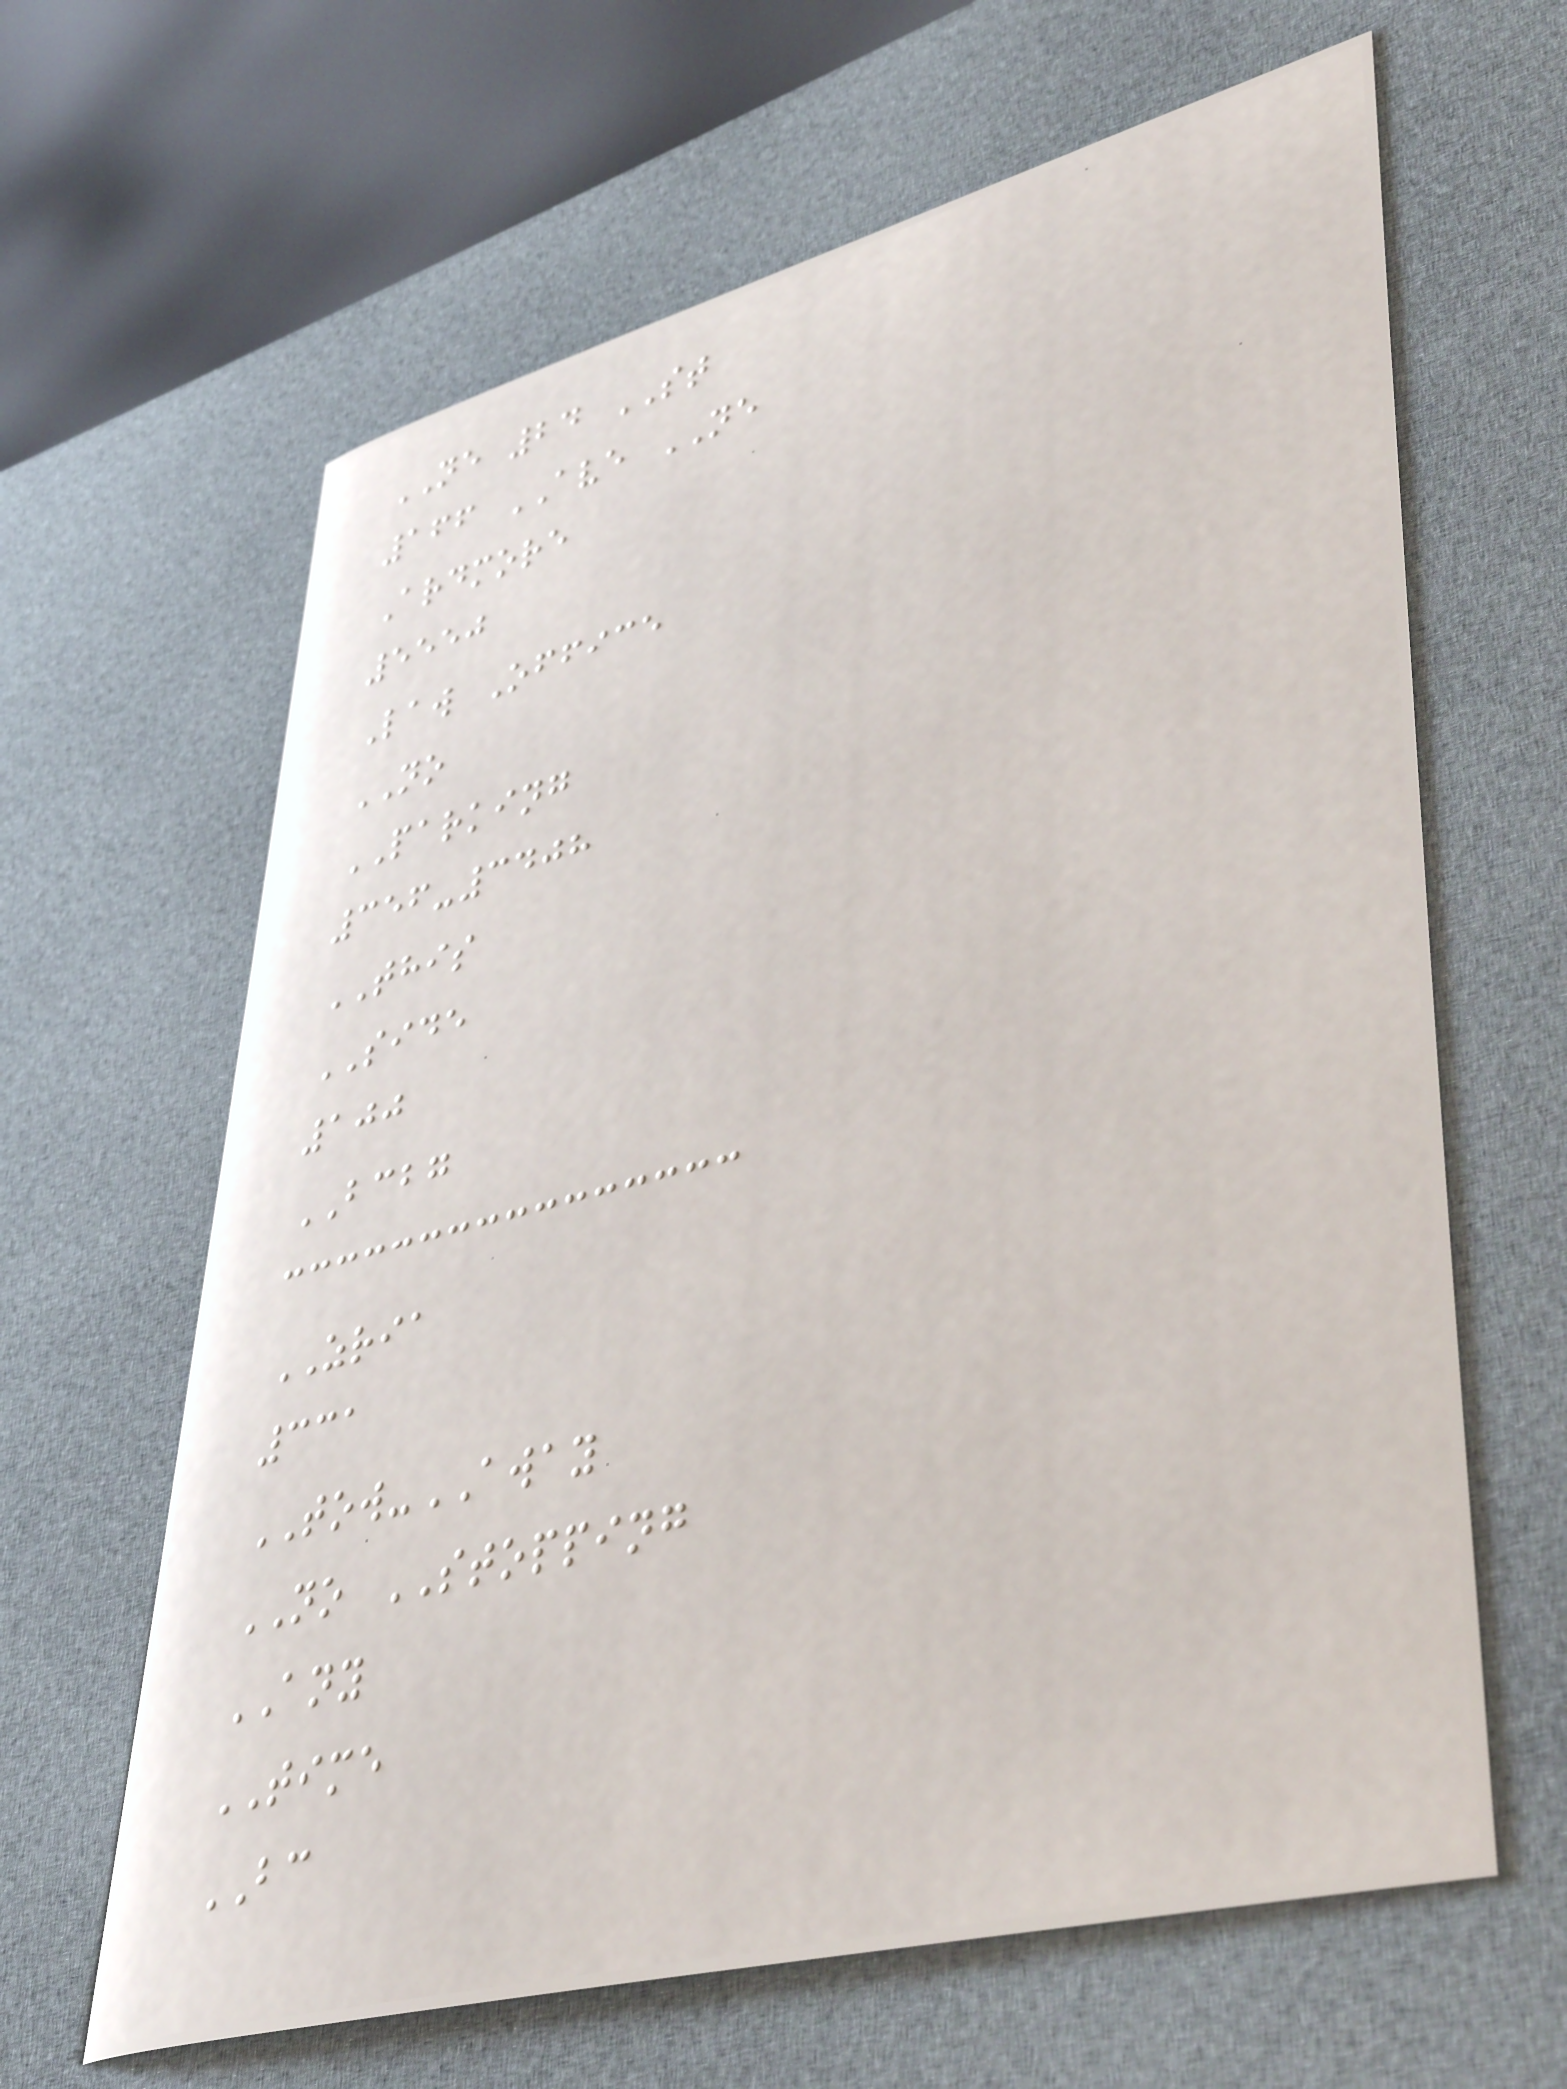NE 24 ST
166 AVE NE
Ardmore
5550
Law Office
NO
PARKING
356-3408
THIS
SIDE
100
BCBG
ZRIA
331
TOW-AWAY
NO STOPPING
ANY
TIME
BC
